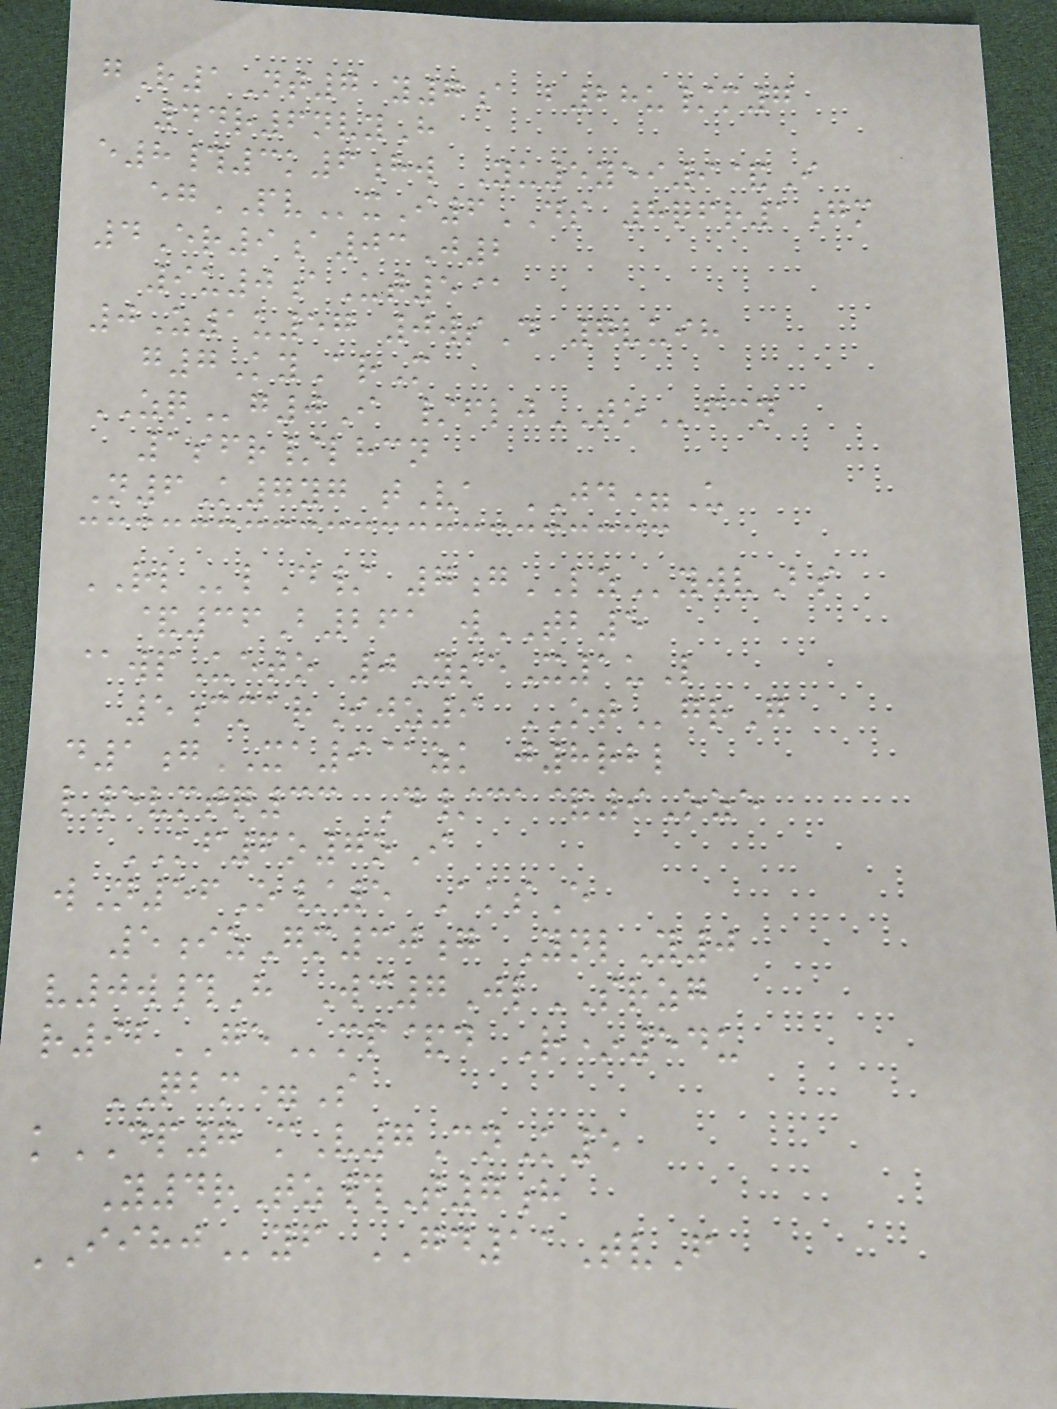gR1Nt7 y7a b28u/m7
44r6nvyH
e8#3k6hw Yu5yei9&I
egPVxI6DS 8qfr1gm
4Er9a03J2
9u0aUt5@
0Z1u57 0wsD 7vuih
g7KyArM
ZQg0I /fljTOfcn
1sfr/lhcn
N6K7yg tVa JD=U
RLlD/ 7gLZywvBs
&36B261 wTB5
@wpUeto 0YseX1uL
5cmarIjz9 OTgrG
d1gXA9@zk j8rbl
l5vmtq33 D/ca&9Oze
KF6o7oI
wN56O/5 AksE
5izGm30g YnlY0
v0w#H Wc7JlSRZG
r92GEmp&d R*54u
QBM=S
kDP7 mV7CnK5
Y4rTz#T7h
IIHJyf GD11TvF
